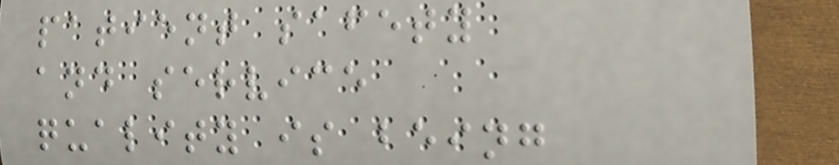patient safety
and service
quality is being
